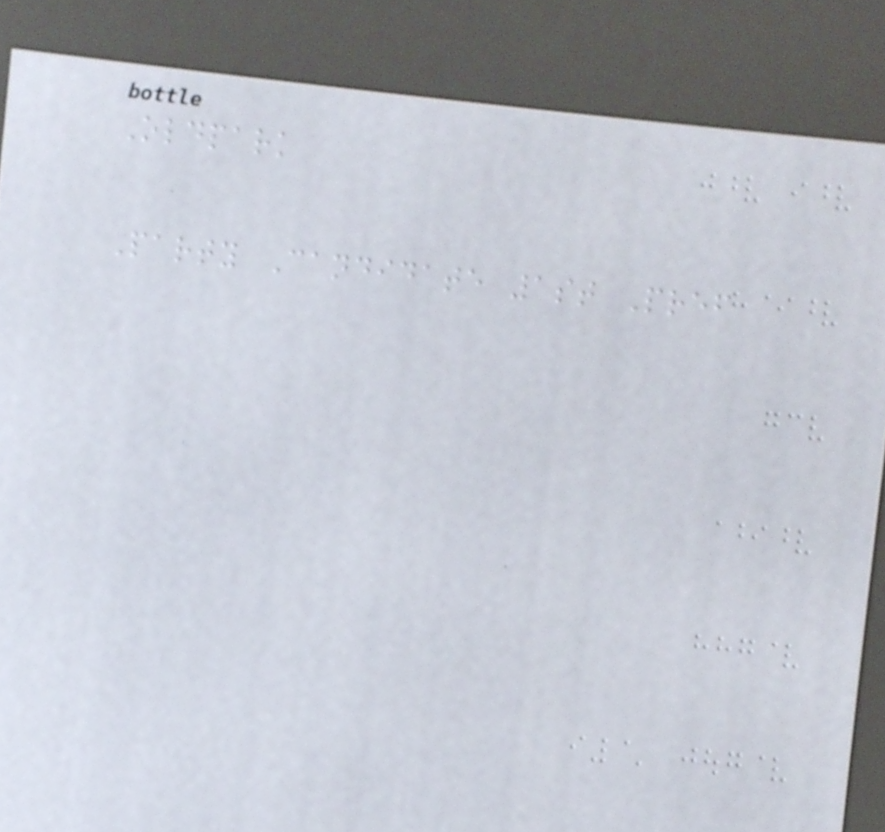Oldpark
Party Candidate 1st Pref
